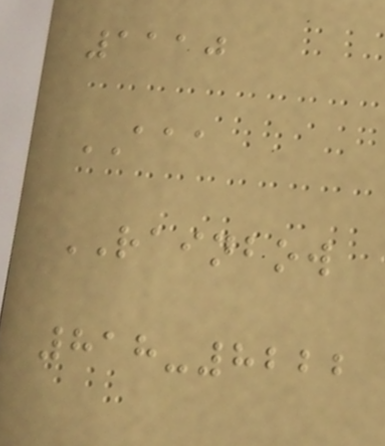1110
AAA
RAINBOW
818-8222
